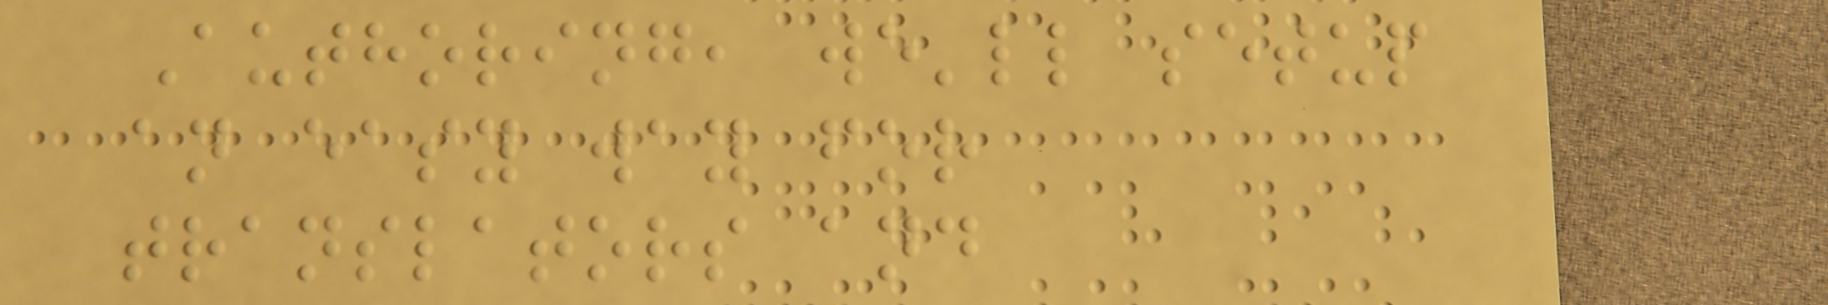Authoring, we'll setup
an easy way for
translators and
